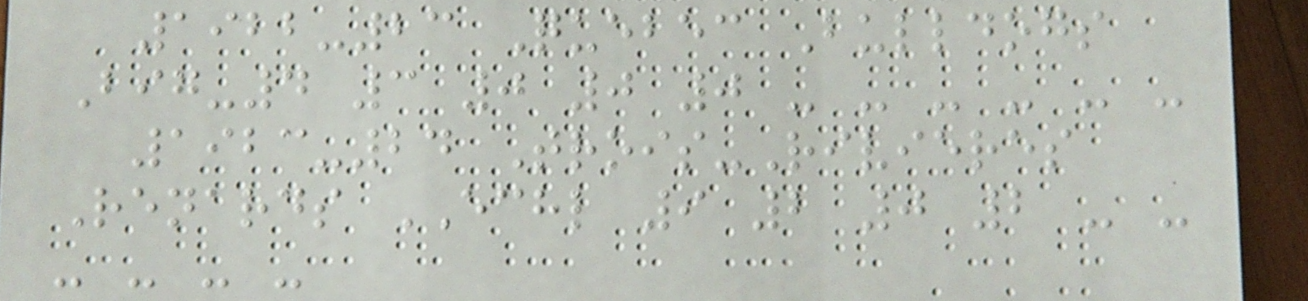1922-23 Quebec Bulldogs
Big-4 3 0 0 0 - - - - - -
1923-24 Trois-Rivieres
Renards ECHL 9 2 0 2 - -
- - - -
